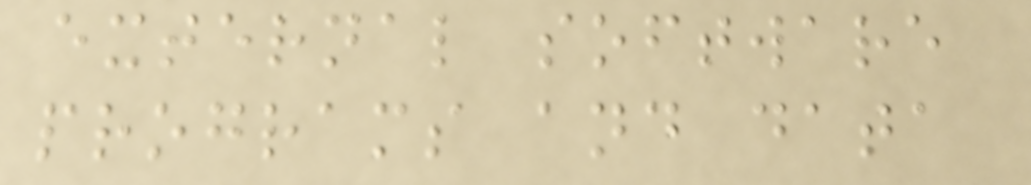external software
programs and data
